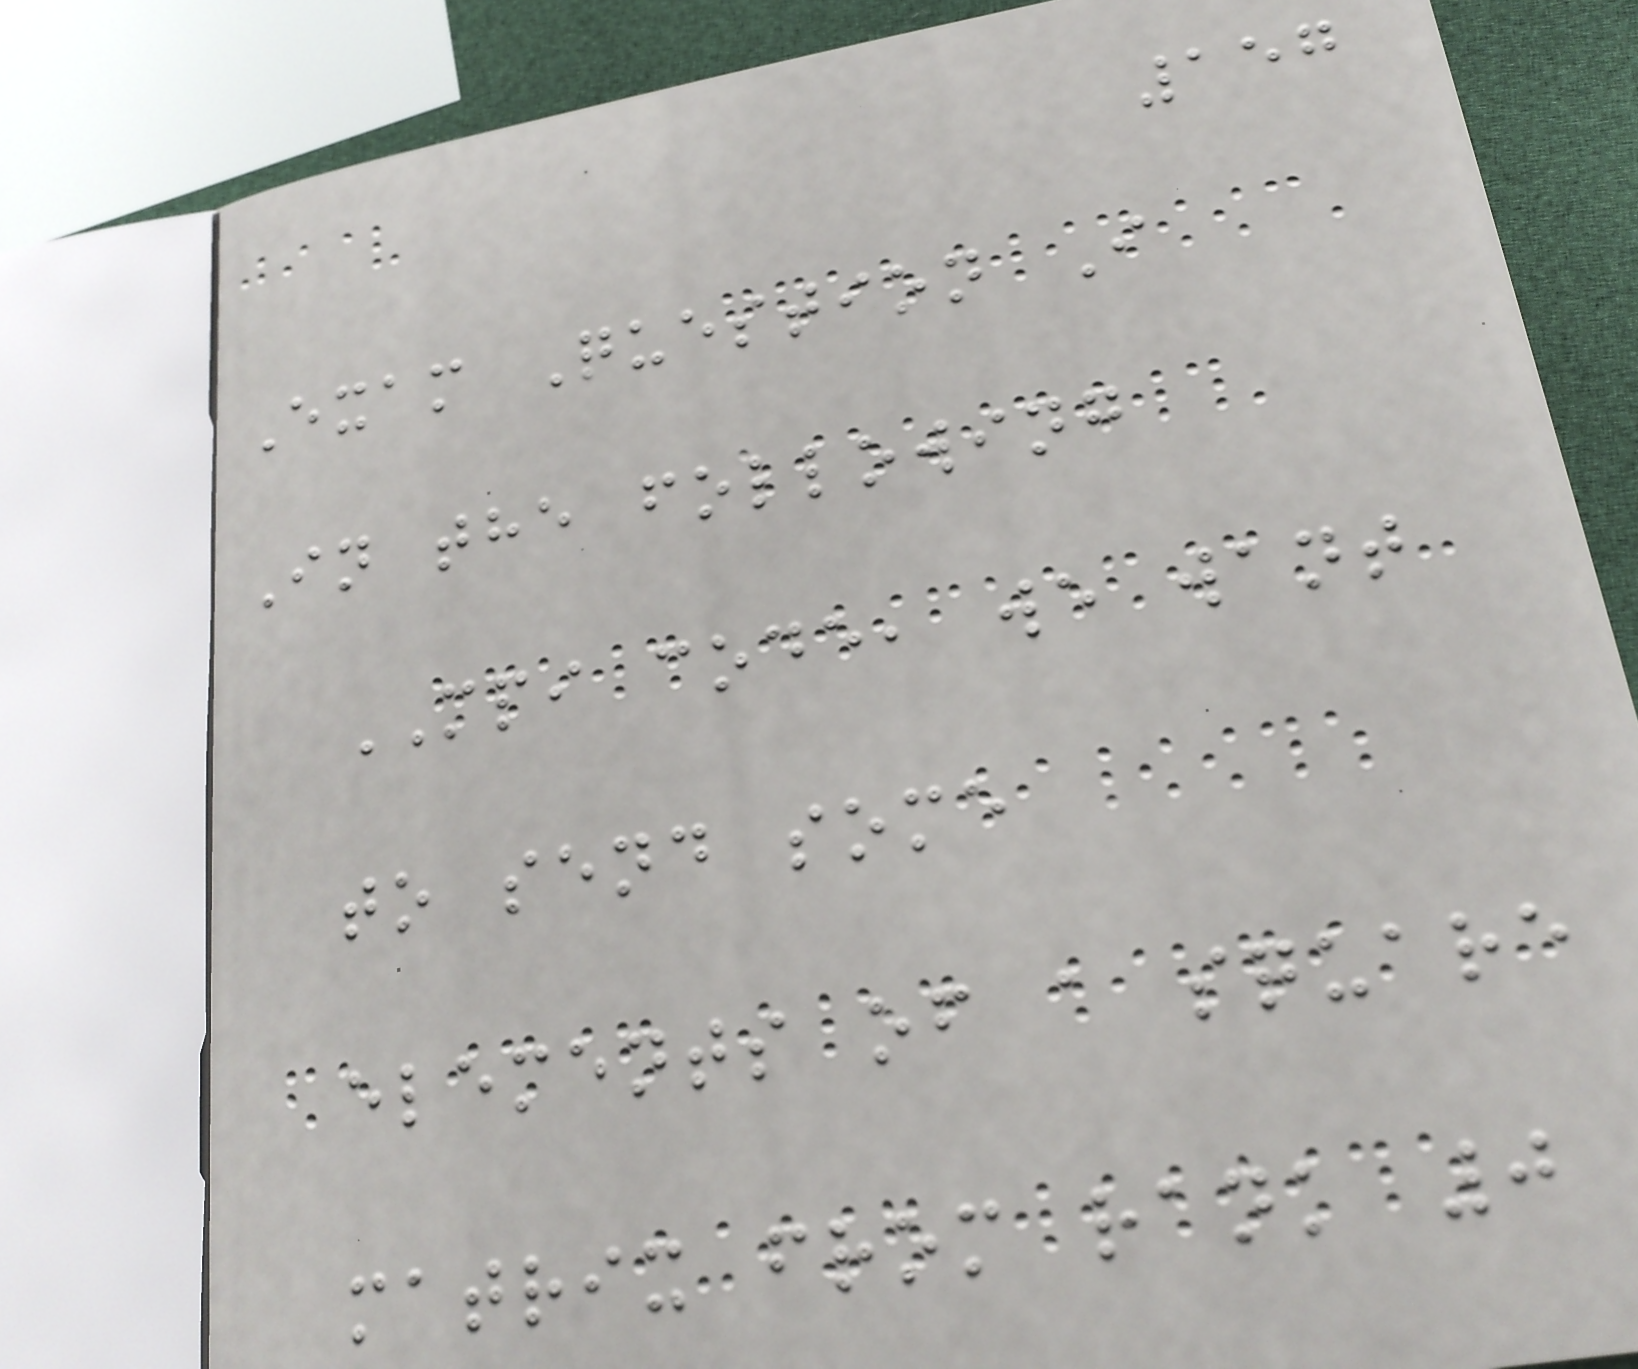157
Exam Question I
In the following
MPI code, we want
to send some
elements of a square
matrix from rank 0
